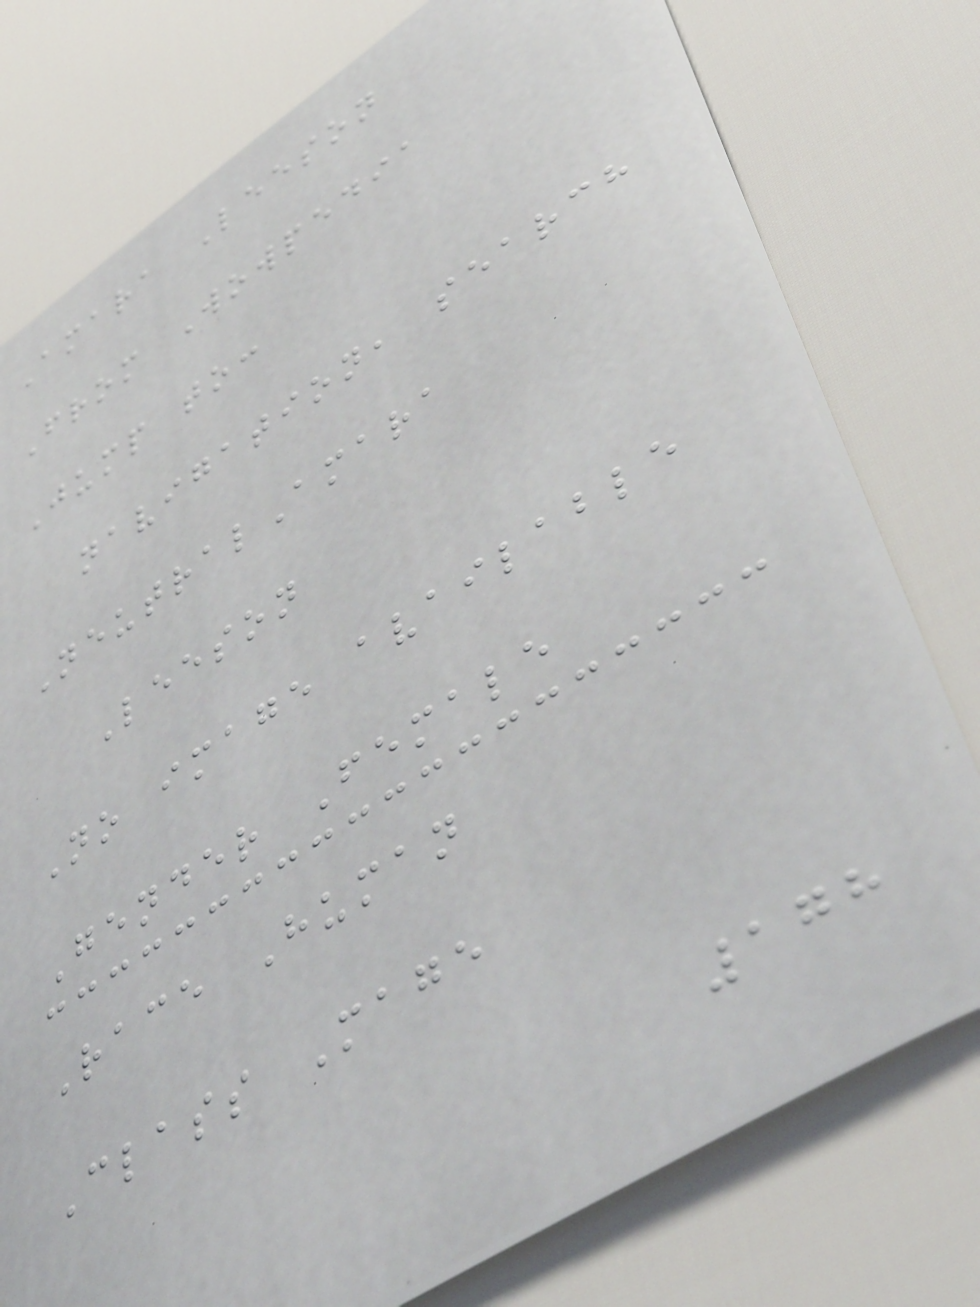Amara Leeson
From Wowpedia
Jump to:
navigation, search
NeutralAmara
Leeson
No image available
Gender Female
Race Human
Class Mage
178
